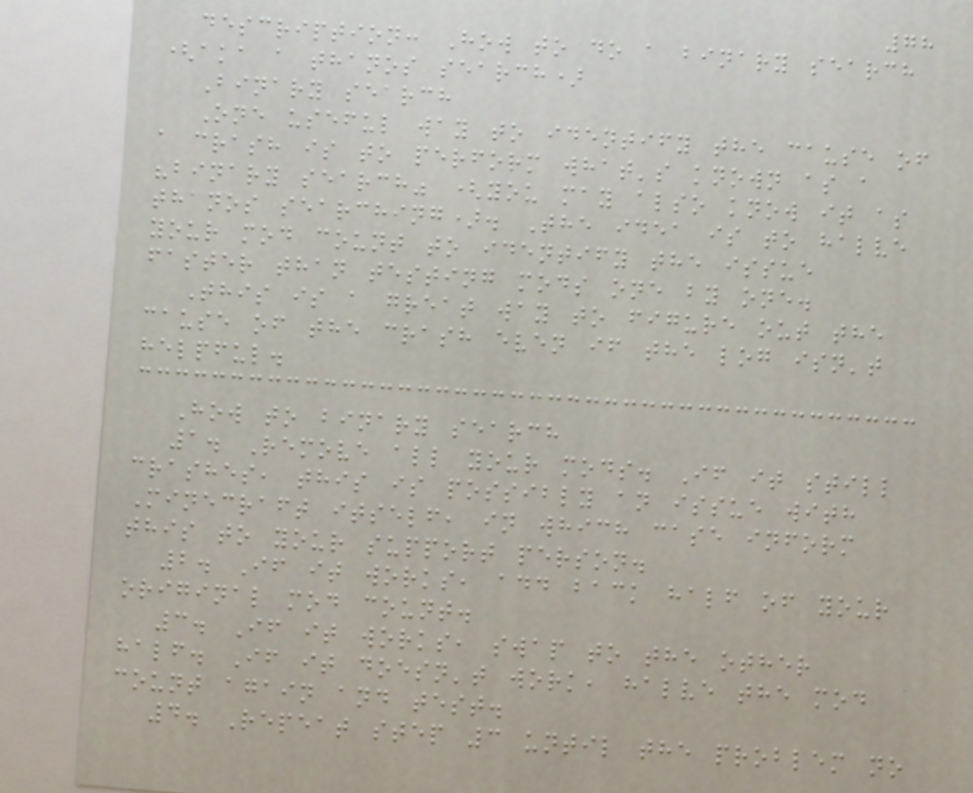78
description: How to do a binary search
(aka a thanos search)
Binary search
One useful way to identify the cause of
a crash is to perform what's known as a
"binary search" (you may also know it as
thanos searching). The idea is to halve
your mod count to identify the issue
faster than testing mods one by one.
This is a great way to figure out the
cause of the crash even if the log isn't
helpful.
How to binary search
1. Remove all your mods. If it still
crashes, this is possibly an issue with
Minecraft itself, in which case inform
this to your support person.
2. If it works, add back half of your
original mod count.
3. If it works, swap to the other
half. If it doesn't work, halve the mod
count again and test.
4. Repeat step 3 until the problem no
